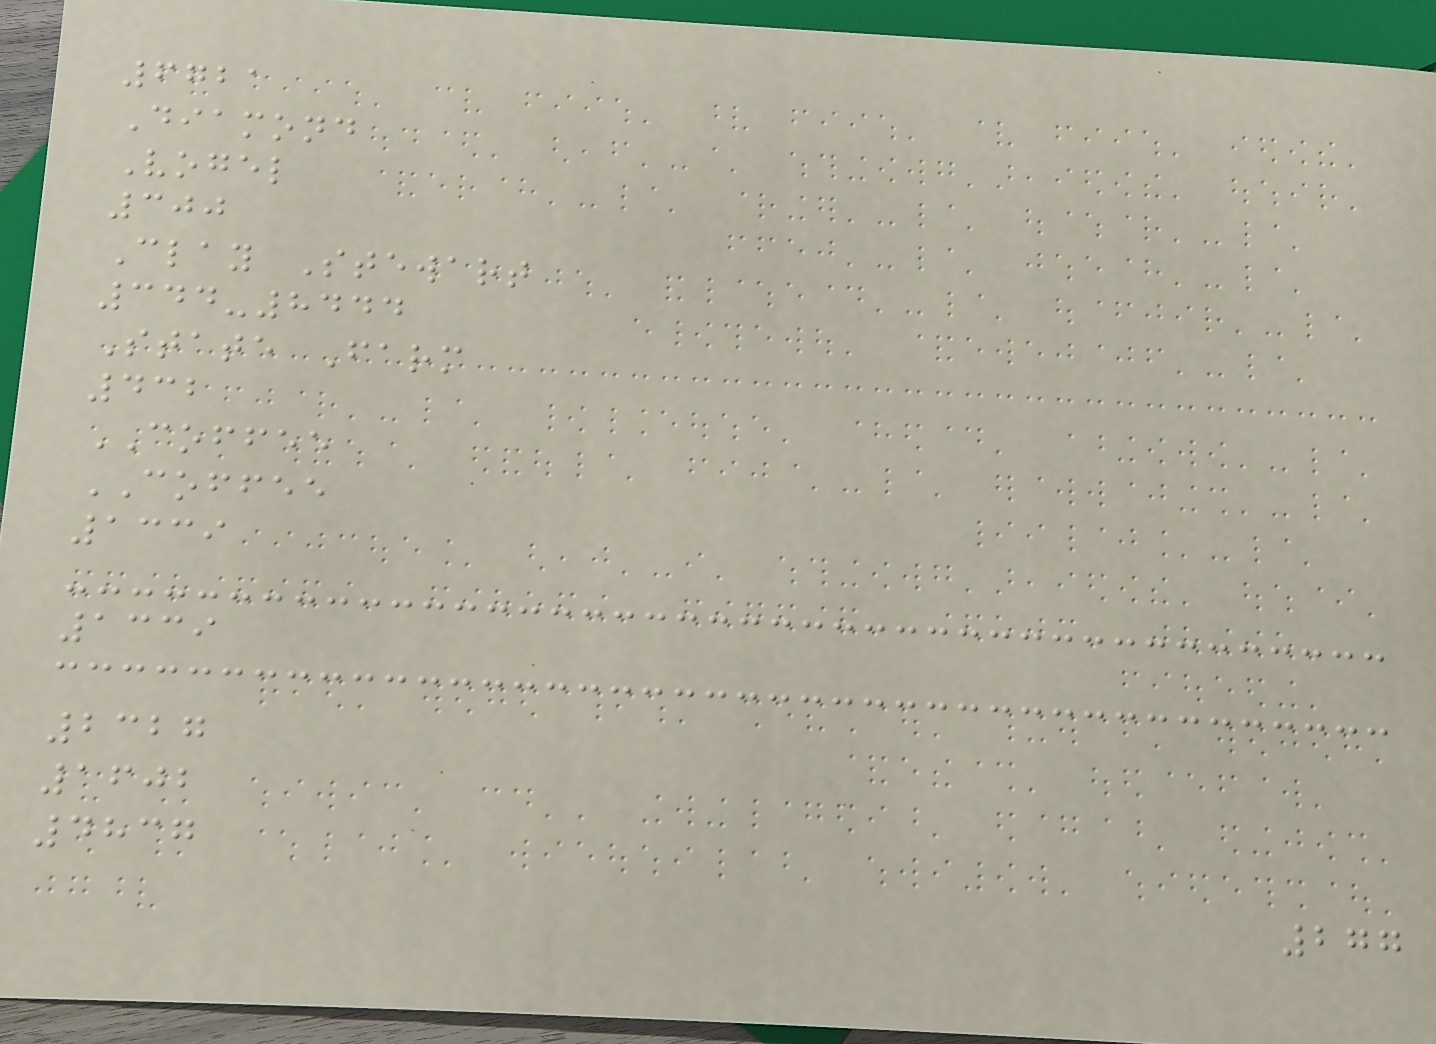6721
Diamond
Vogel
300
Clay Stewart
344-8444
State Farm
432
COFFEE
COFFEE
1339
1339
2327
1602
4837
277
